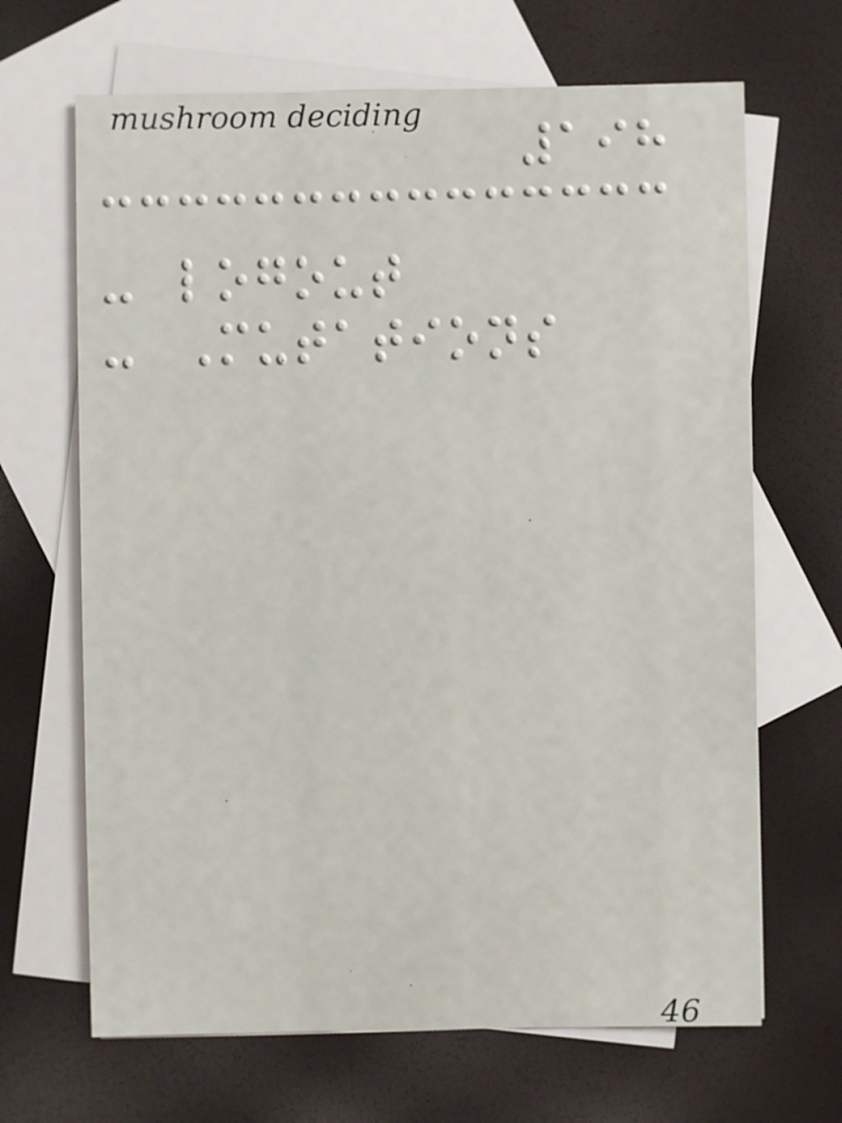198
- logout
- Mutations
